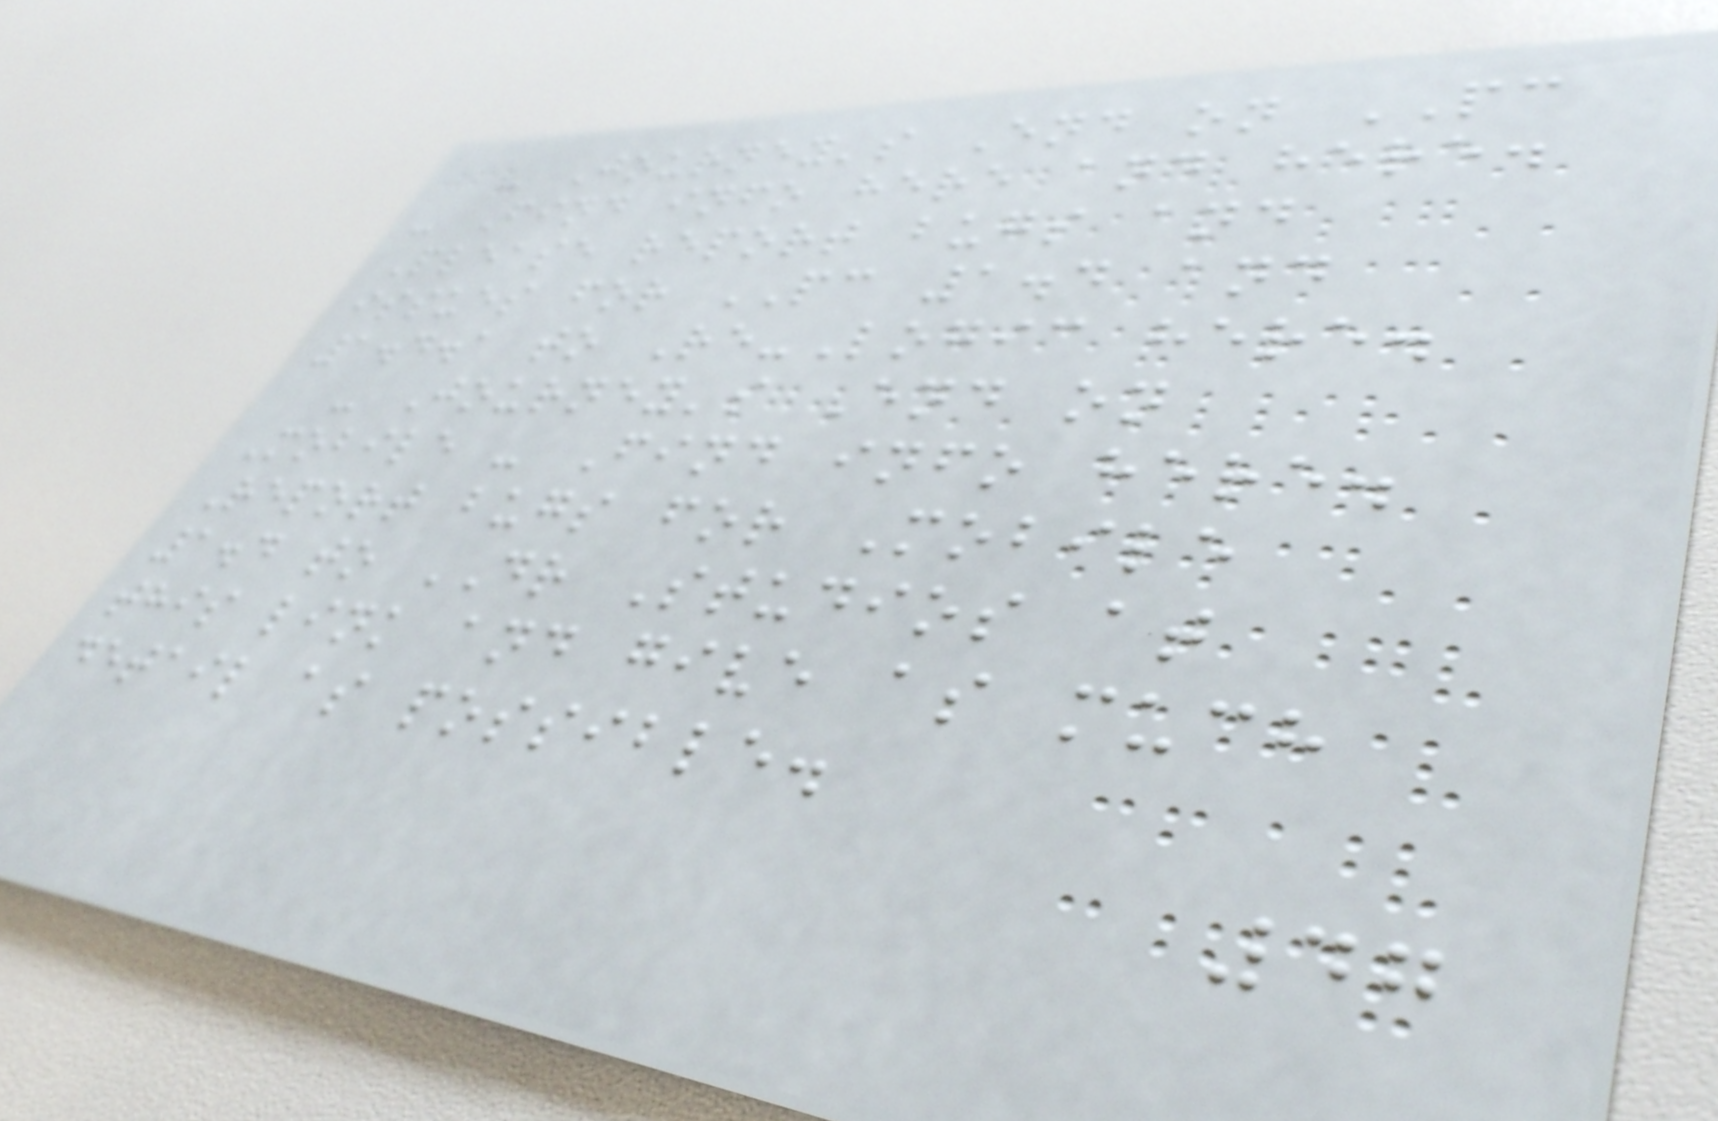- Journey's End on PC
- Find info here and here.
Please report bugs and
issues for PC 1.4 and
1.4.1 to Re-Logic here.
- Journey's End on
Mobile - Find info here.
Report bugs for Mobile
1.4 to DR Studios at
this link and give as much
detail as possible.
47
